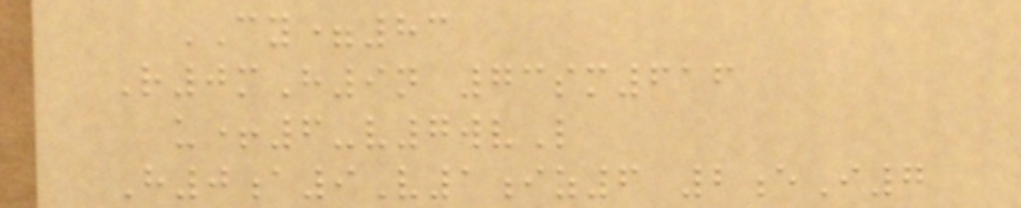CY=83
R0mH9n 73sm616
u+6-v7wvL
H0a9V1iz6 2eI7
